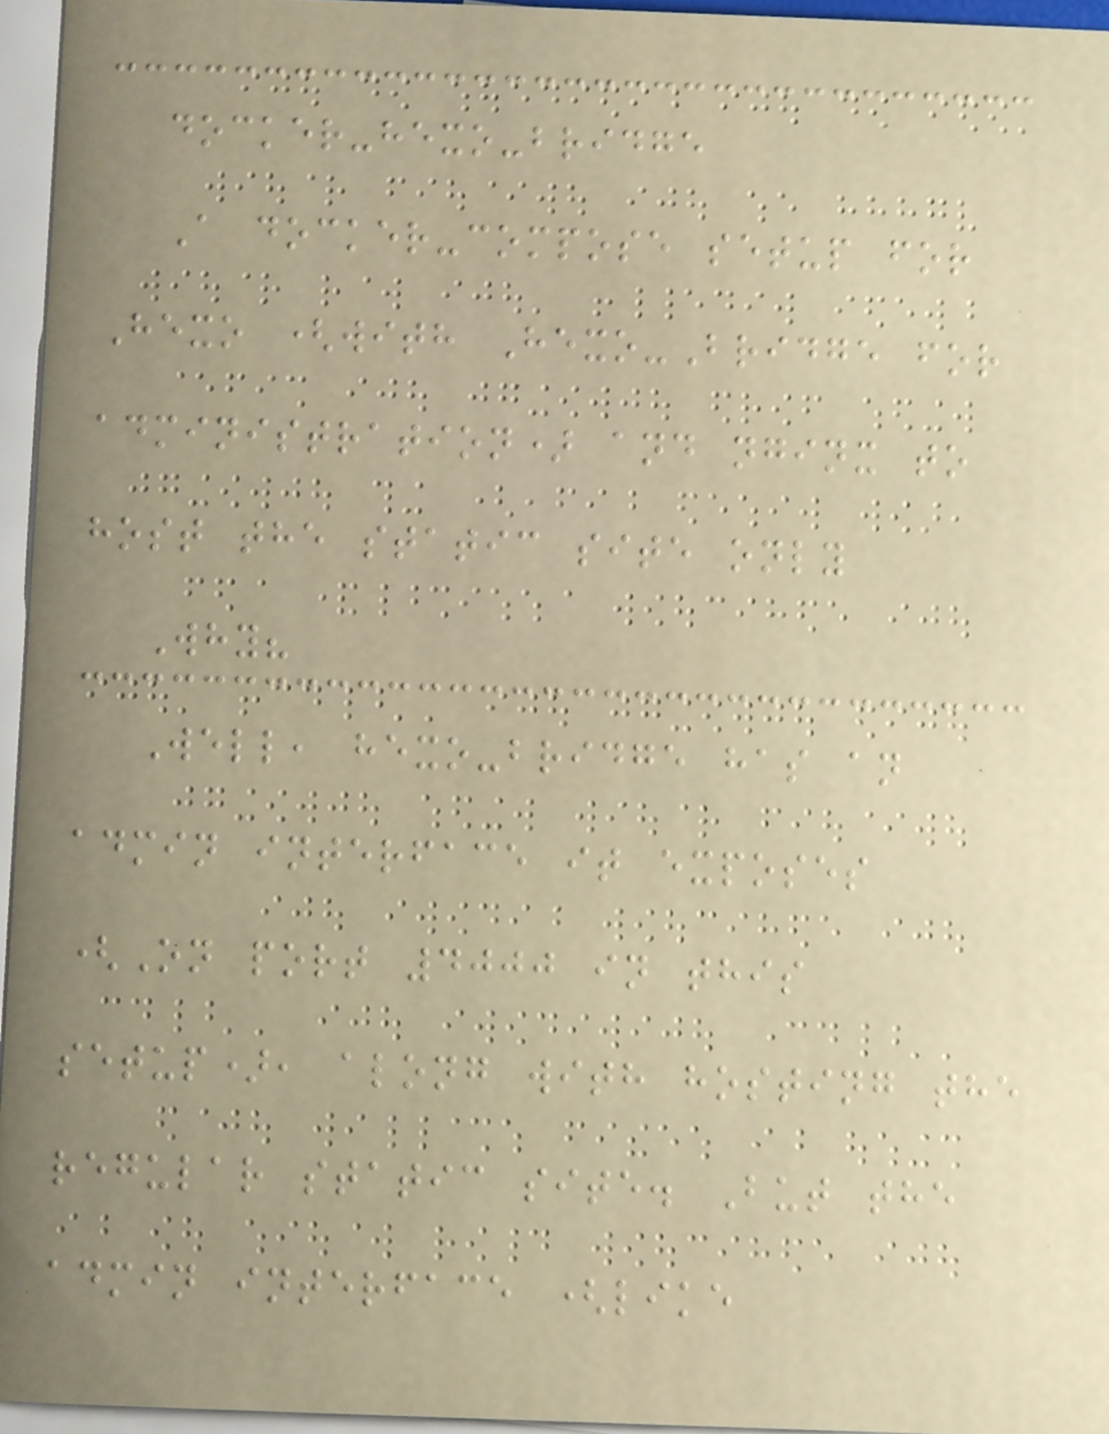docker-hexo-bridge
A docker-compose setup for
Hexo (with Hexo-Bridge for
administration) and nginx to
host the static site only
Why?
Well, hexo-bridge has an
admin interface it exposes
(On port 4000 in this
setup), along with hosting the
regular static site. But the
admin interface (like
